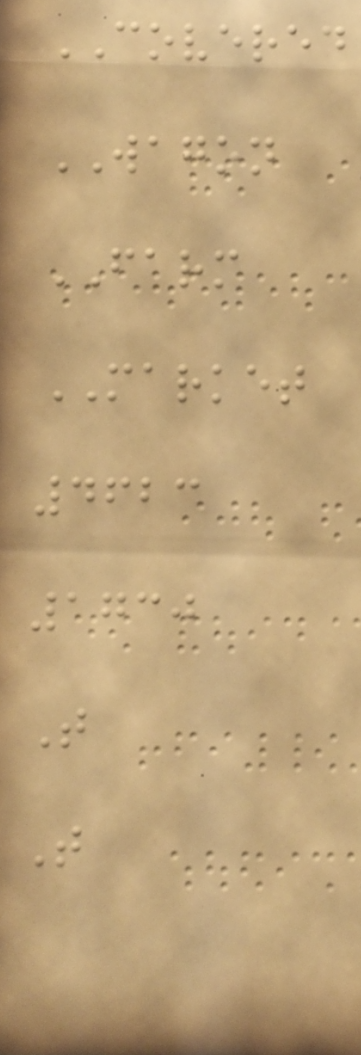COVERED
WAGON
FARM
MARKET
4623
1730
T
T
